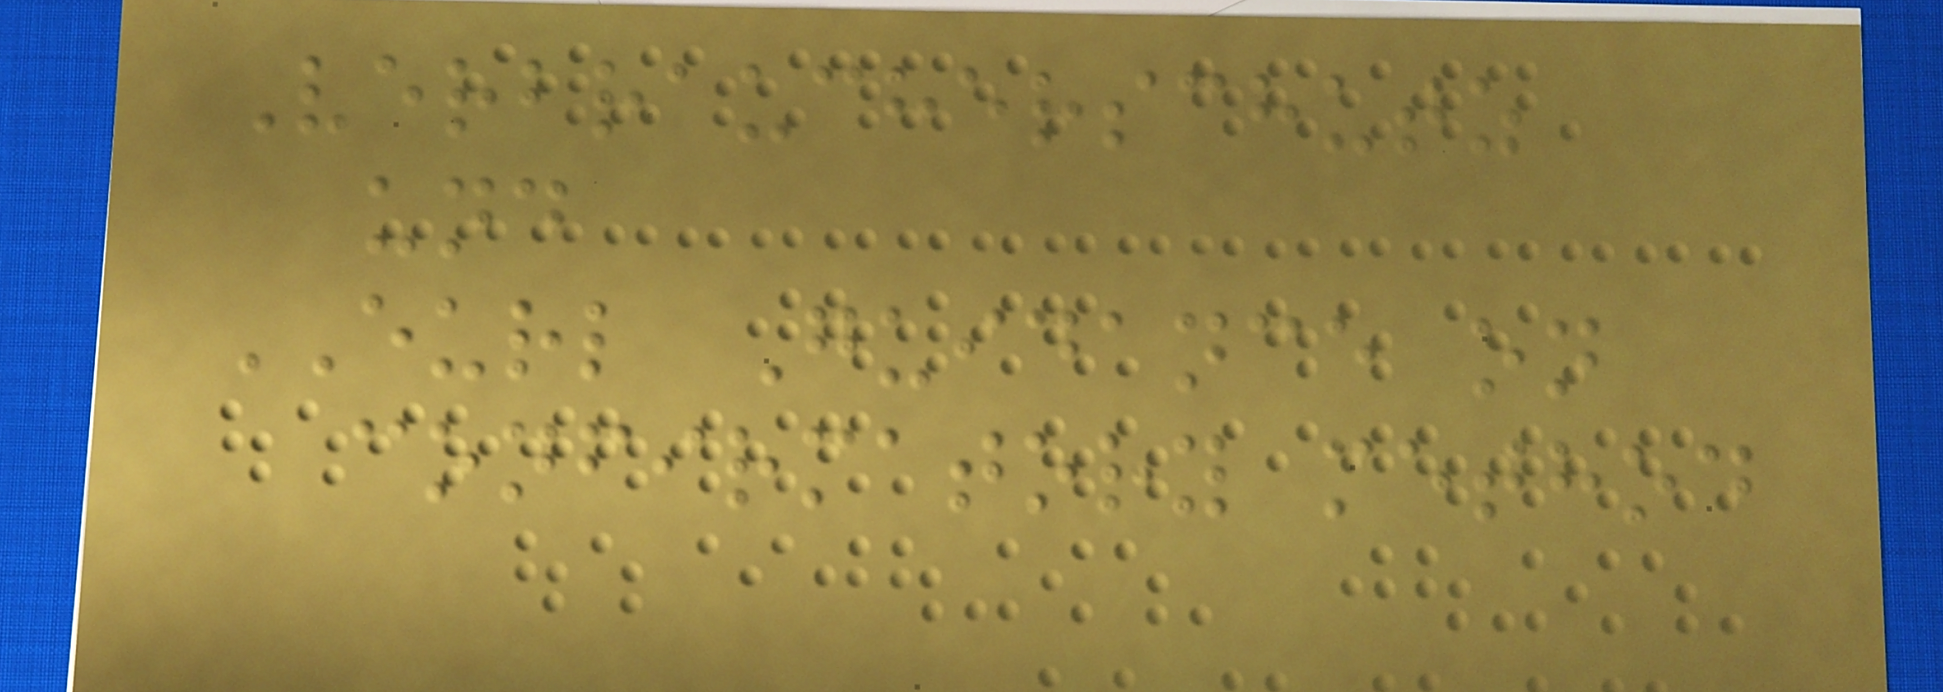Verbraucherschutz
und
EURL Guidance on
confirmatory method
